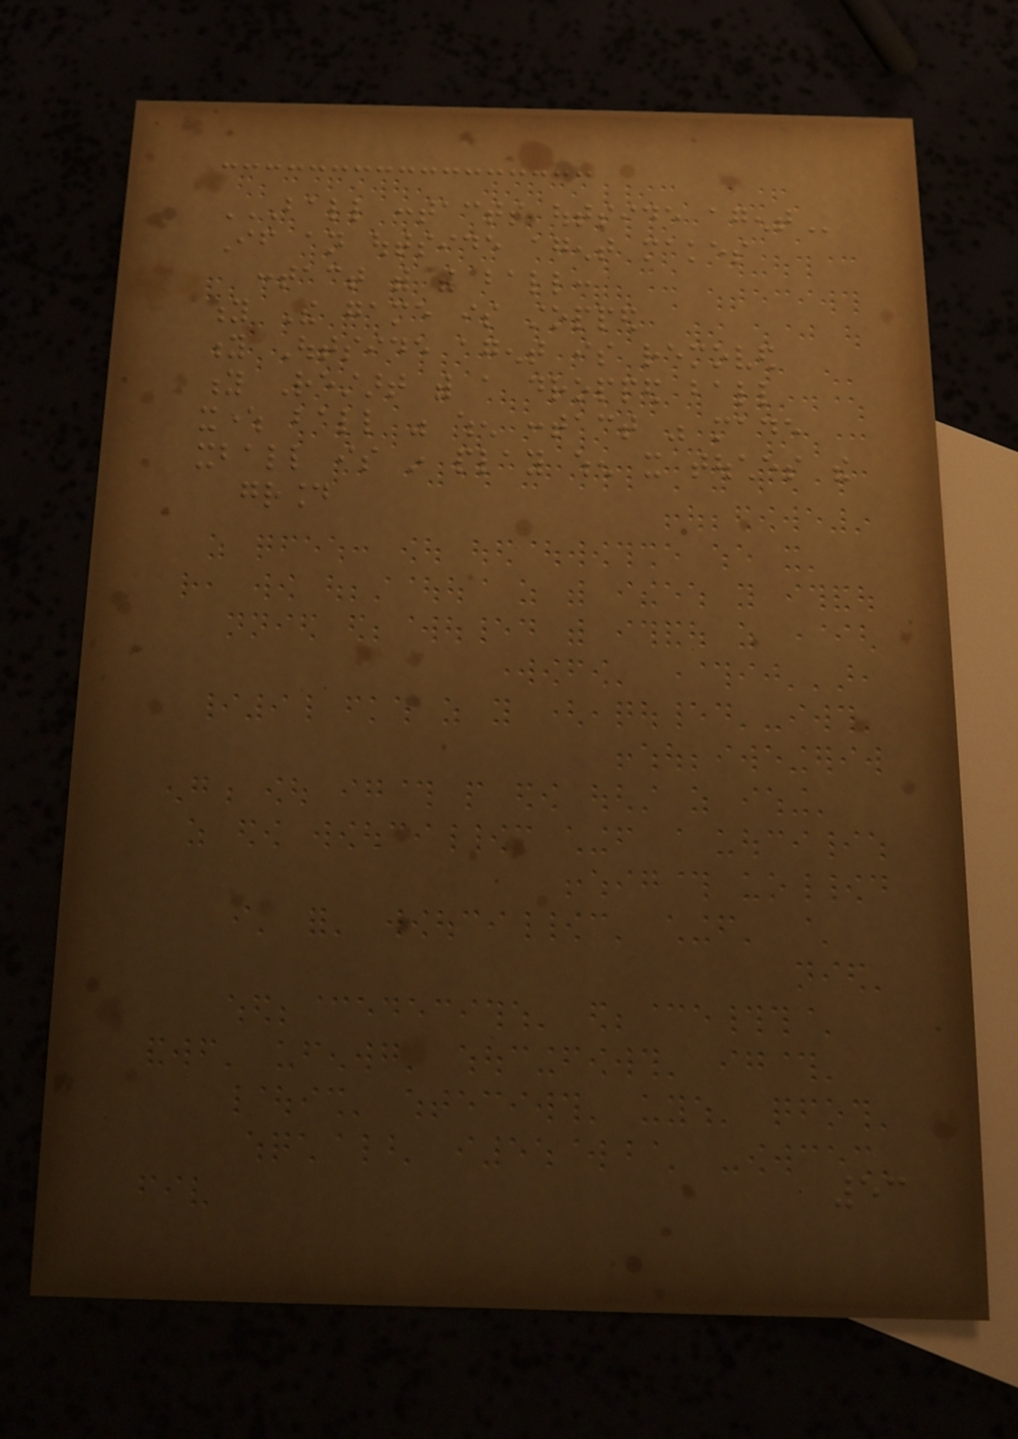BALL CONTACTS OUTSIDE AGENT
If an outside agent makes
contact with the ball:
y The game is stopped
y Outside agent is removed
y Restart with a dropped ball
xwhere ball was when contact was made
xball is in play when it touches the
ground
53
